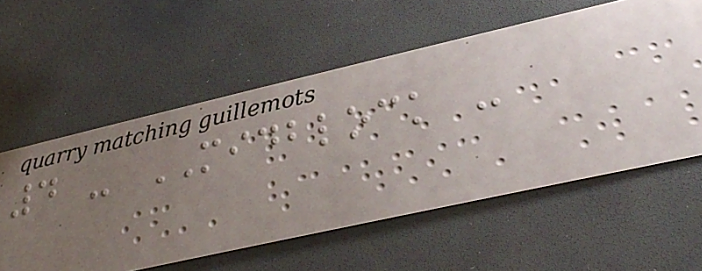4 - MIDBLOCK -
